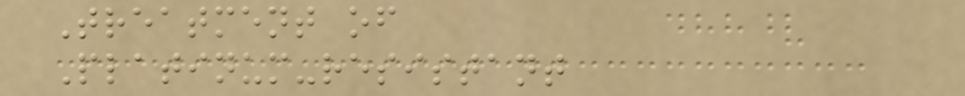Treatment of
Platinum-resistant
